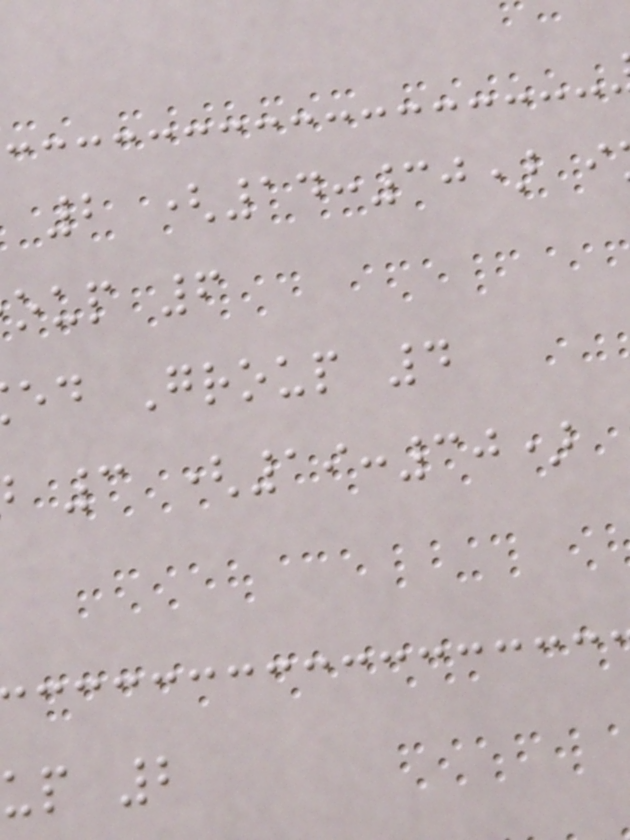2 (14:30) i
oup 6
ed Group 4
3 (19:30)
up 2
